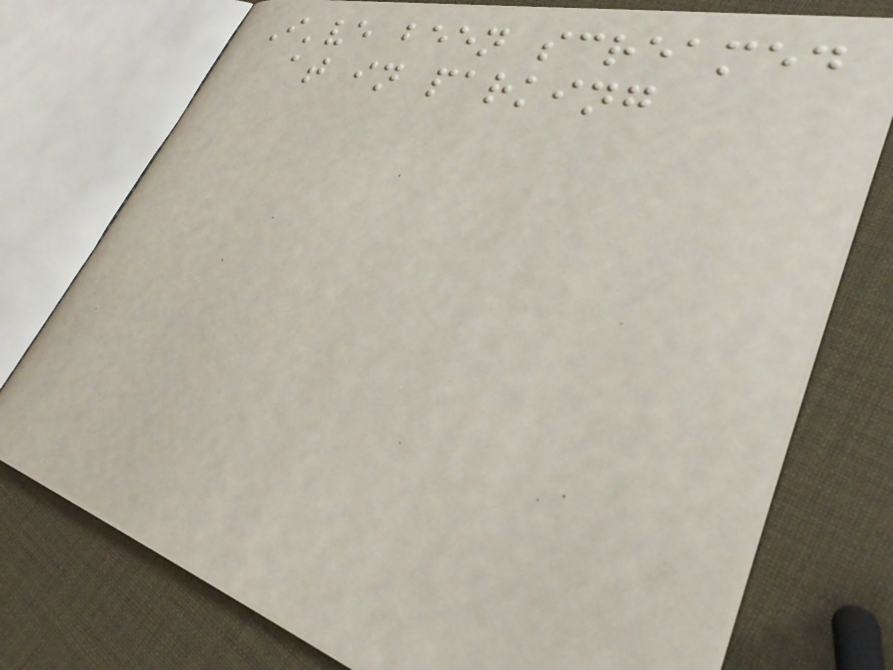I've been screamed
at in parking
